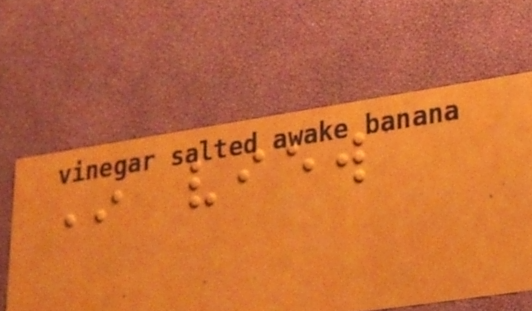In view
